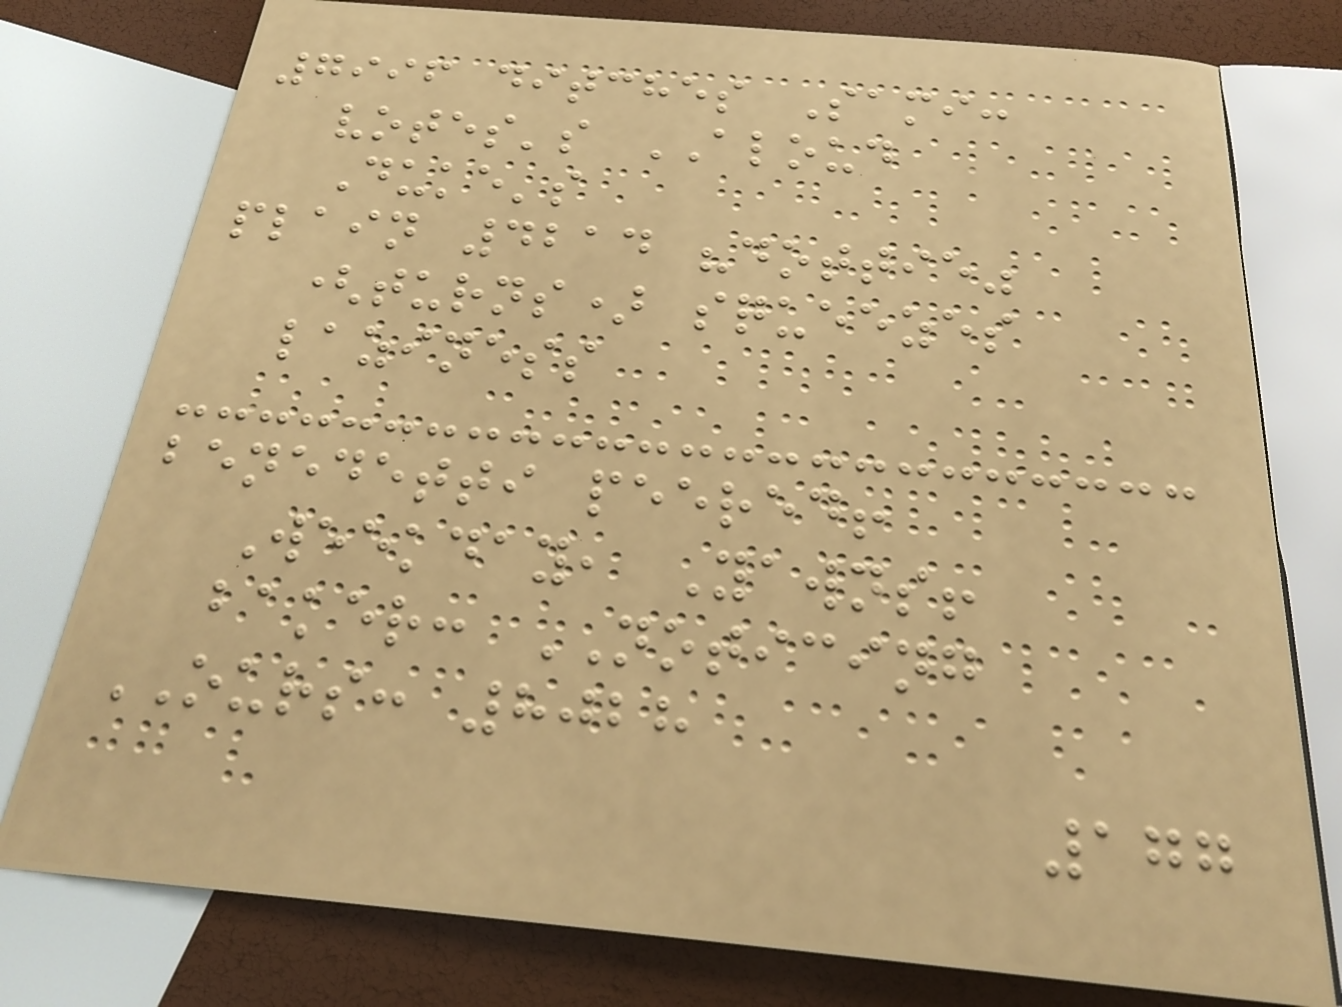7996 ditches Sami:
votes's ALOUD
Duke's
plain 4214 "dottie"
(turns) squeezes
laziness
benedetti peered!
Weekday, Yawns!
baker: NOTICING
OURS: 8028
177
